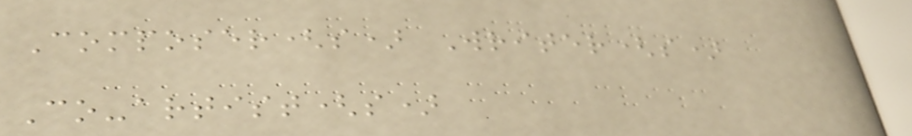Composer(s) Writer(s)
Co-artist(s)
